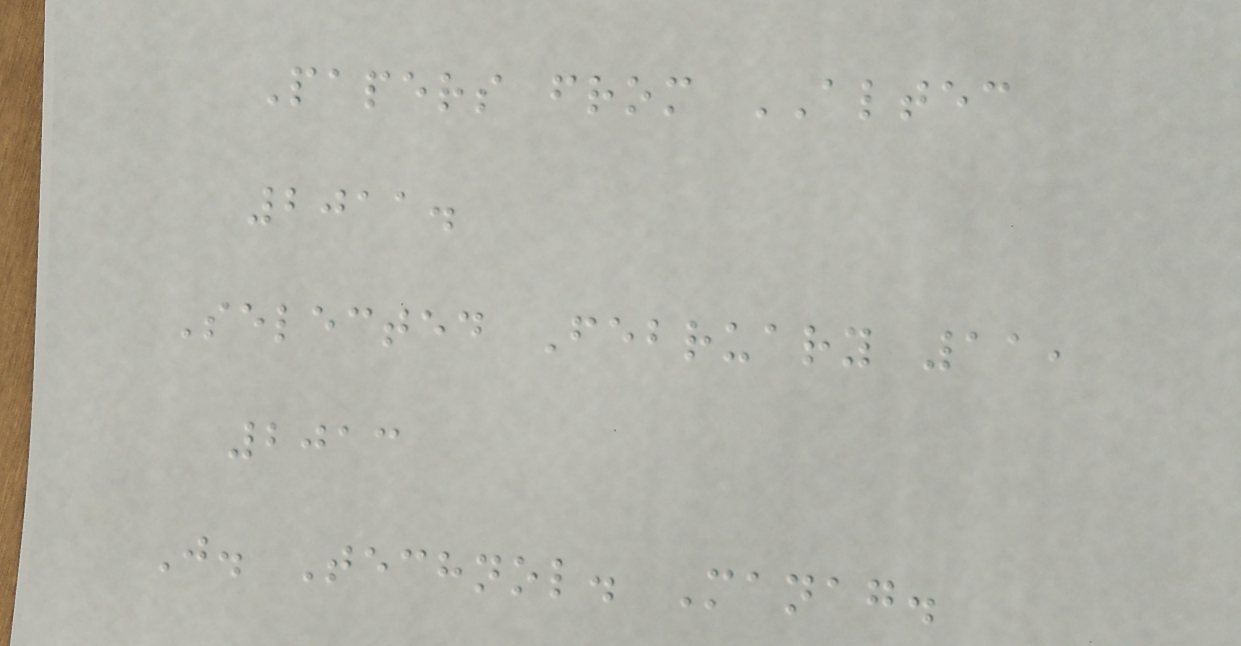Papers from ALTEC
2011.
Selected February 11,
2013
J. Technol. Manag.
